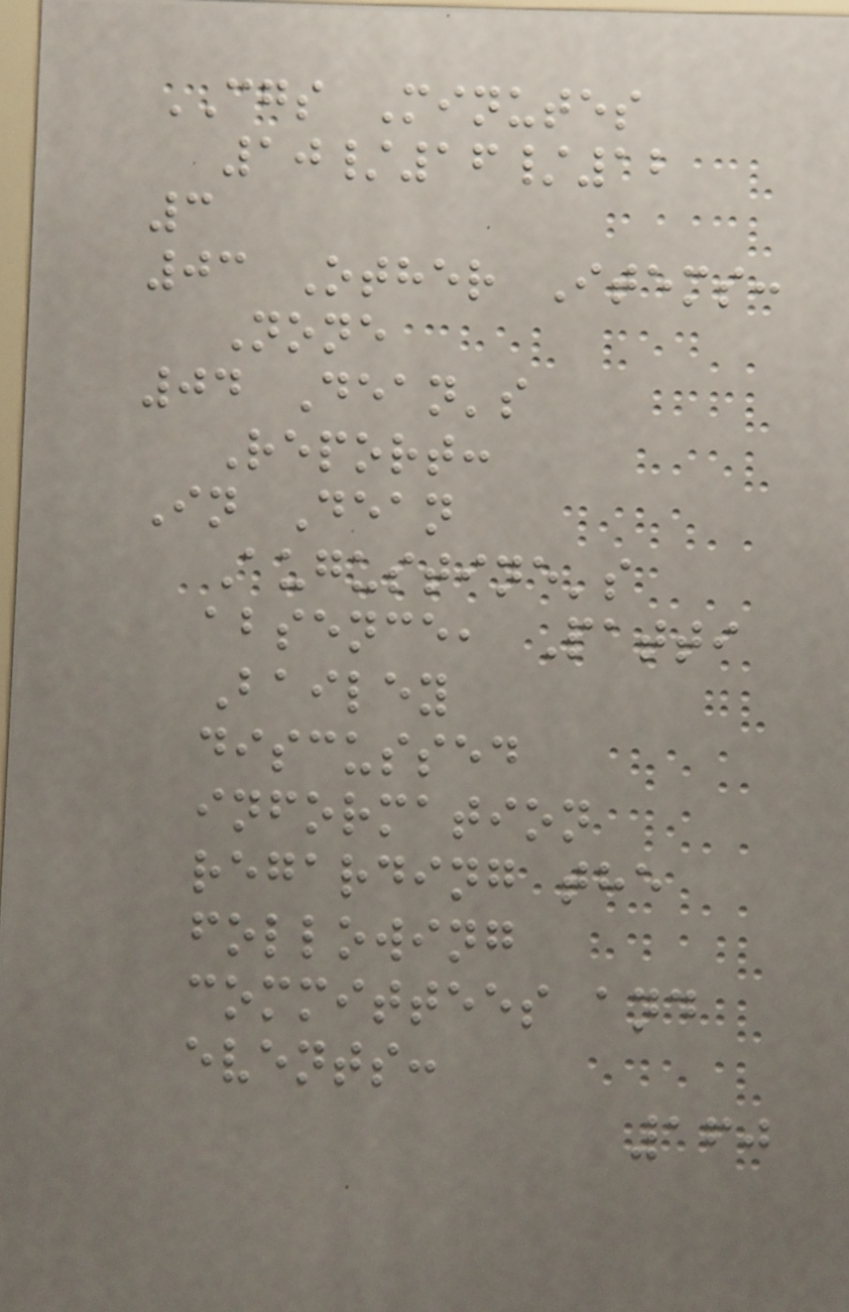CGS Minutes
10/16/12
3
03 Other Items:
None
04 Dean's
Report:
In Dean
Augustine's
absence, Patti
Bailey
discussed
information
regarding the
following
committees and
events:
160
